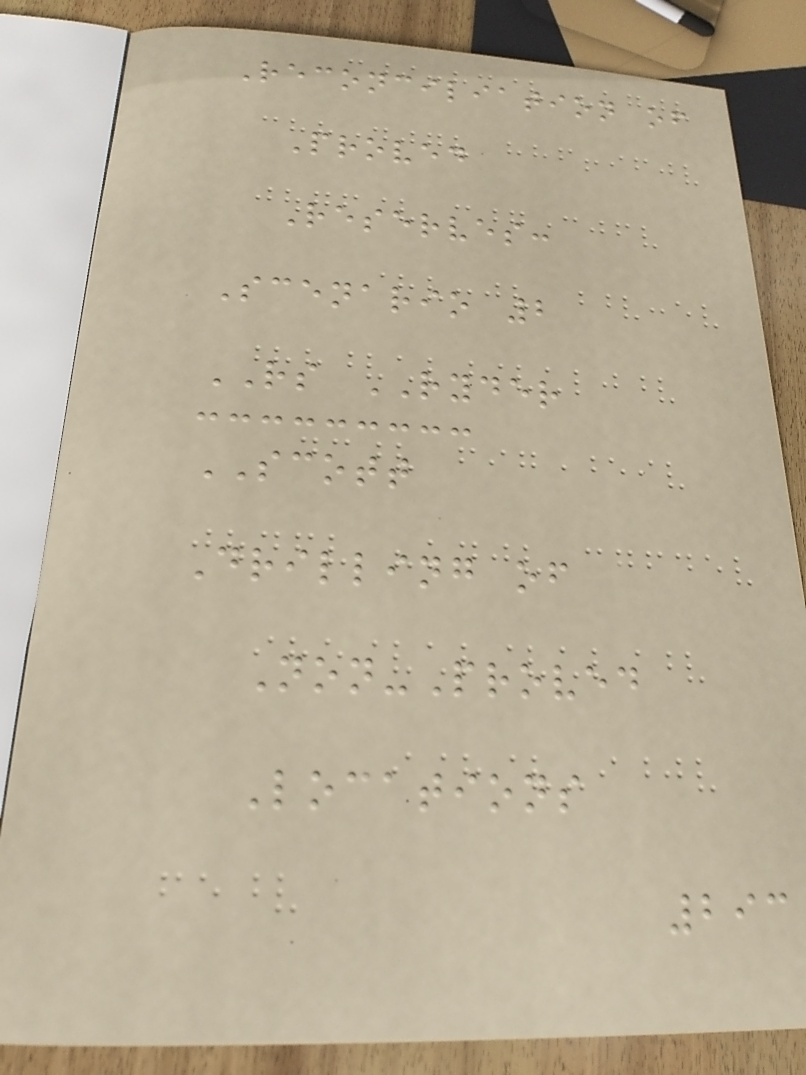Reconciliation of
Proved
Reserves:
Scenario 2
RS RYDER
SCOTT
Drilling of
Non-Proved
Locations
293
